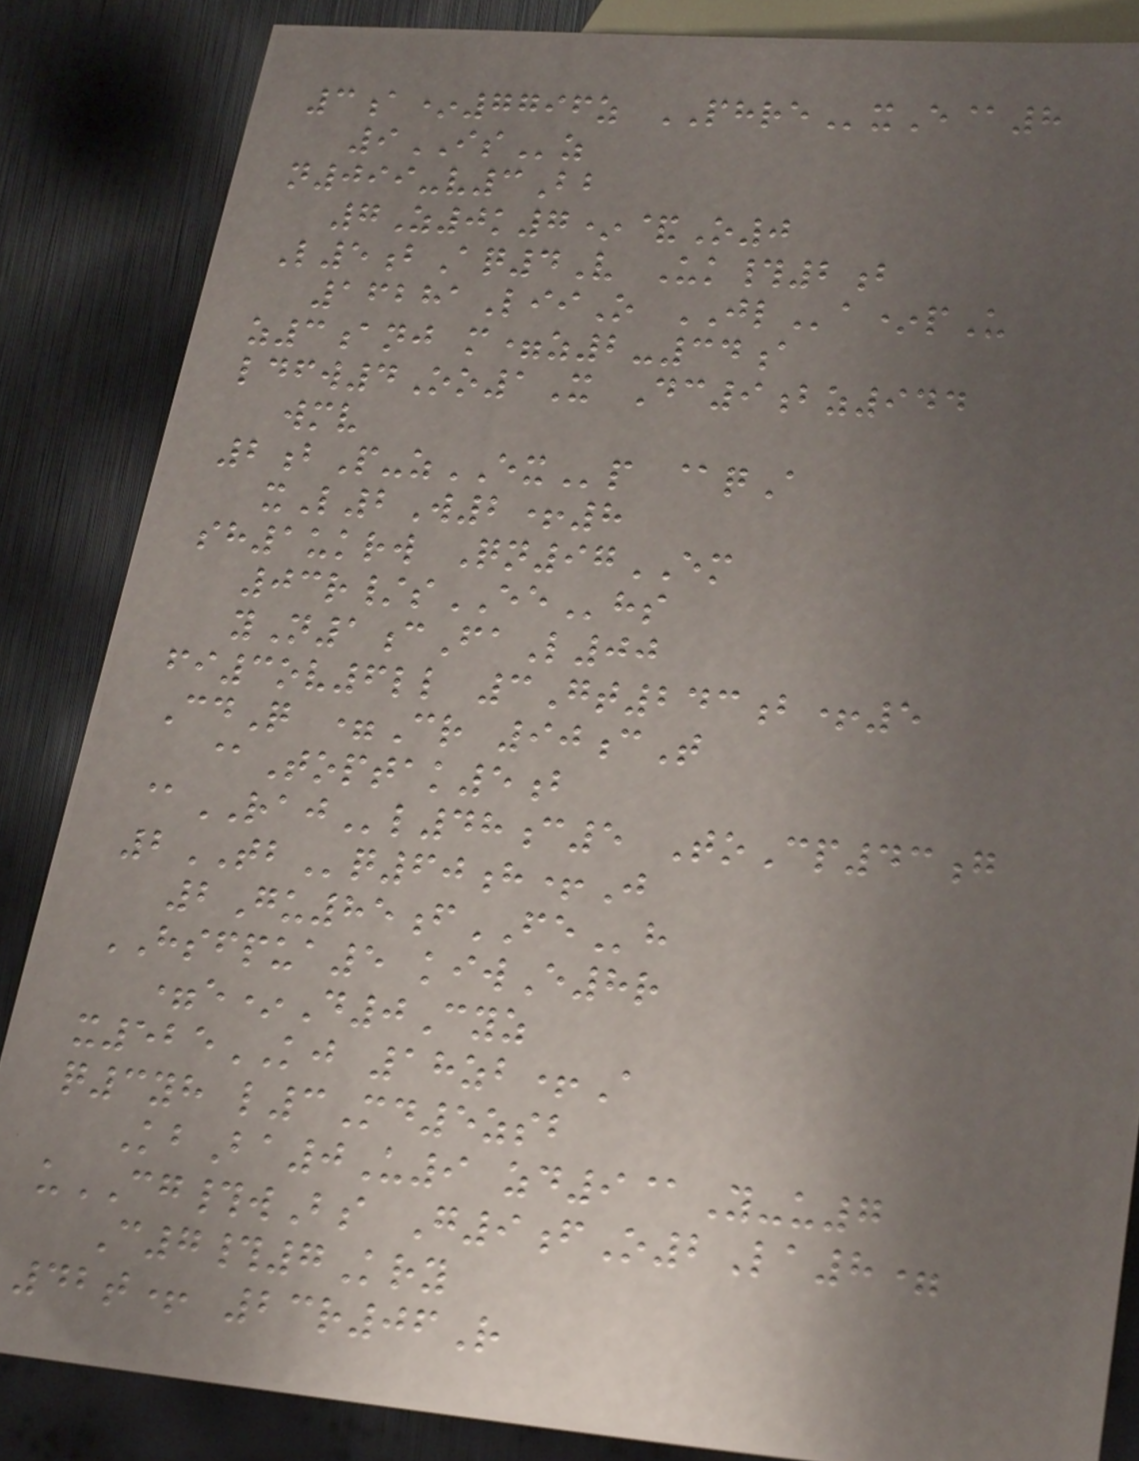3a*7796z PHRExE@8
9ISz
n099-v3Bb
7Z0k7*&O0
L5bAq4V Uk#2b
16281LiiO JLa*pU
z3anj m=z2-34a
ldfw4Oo1X Dc9bz944
wmv
2bP-zEXp @qA
xL2W2+8
sh1ukrw Qn97EM
03r/sEEhs
yN1cFaL00
fi3ov6ll 3Gt243b+5
CdQ =Cr 90cT
@Toptak5b
@RAJl48c5 ToCp43g
2TBq60h+J
2Gu85fFEh
HSFPUA5 kiwE8r
=e*D0Cyz
x525KJ 18zb+A
q3yh l3Md5zsb
KbBa0U9 zd9@Y-u7
uCG#wBs G9fO2La8=
C7#7Kry
42t+ 23r06R
